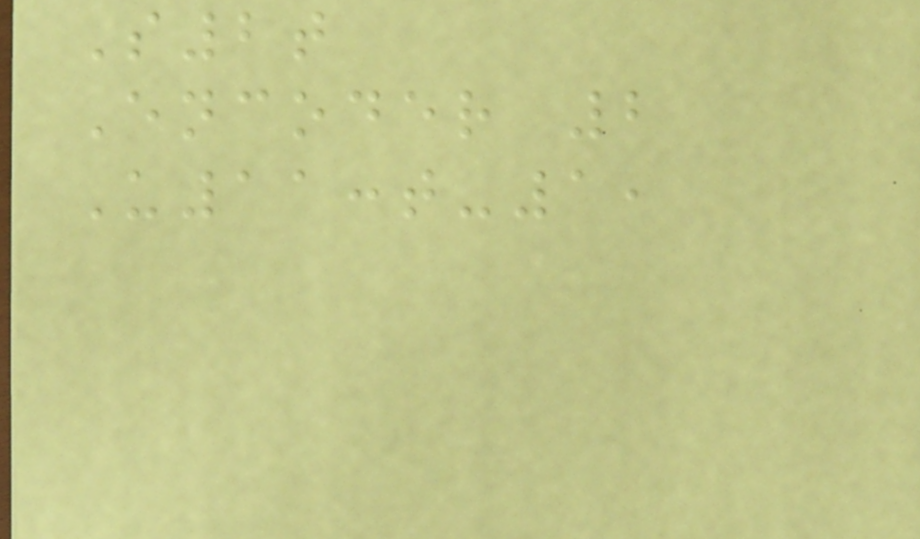S2t
Encoder 2
U11:t-1,
